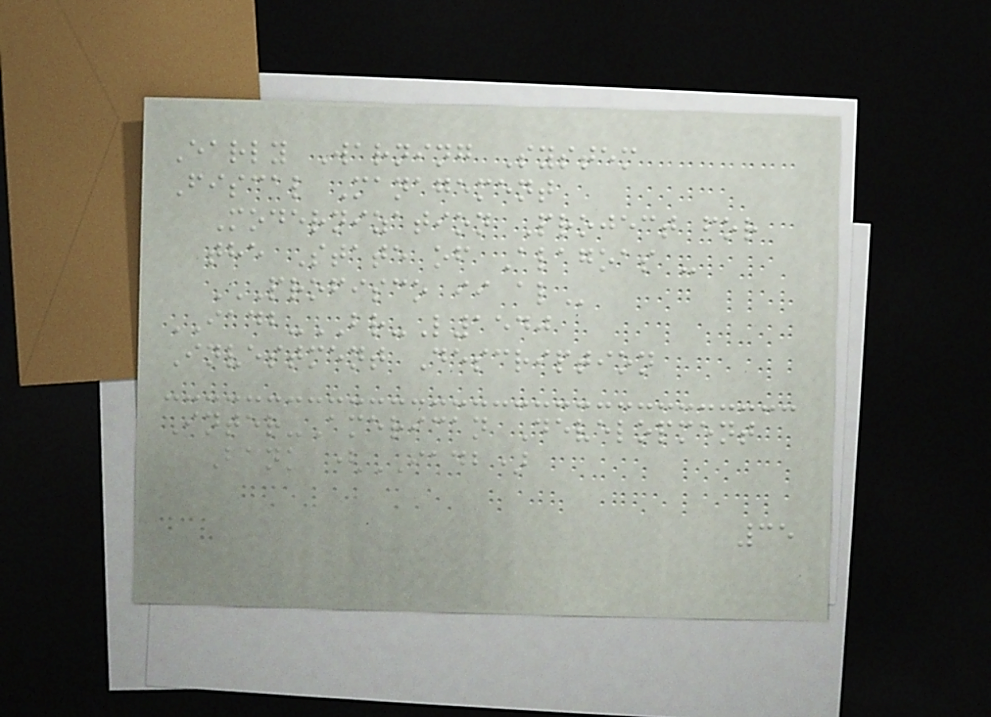Early Warning System
Fiscal Management
Modernization Project for
the State of Alagoas -
PROFISCO II AL
IADB-BR-L1540
Investment Description
Inter-American Development
Bank (IADB)
35
